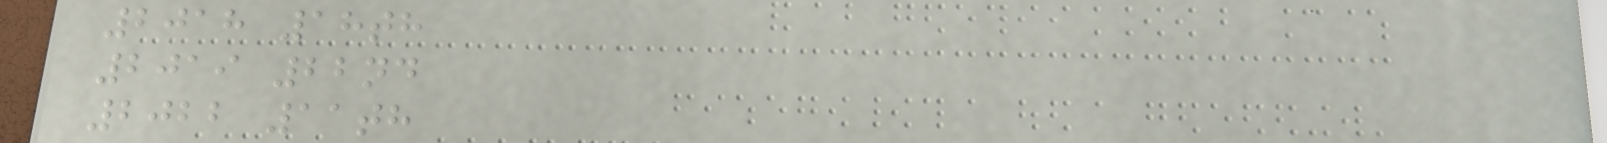2018 18th
2019 22nd
2022 11th
